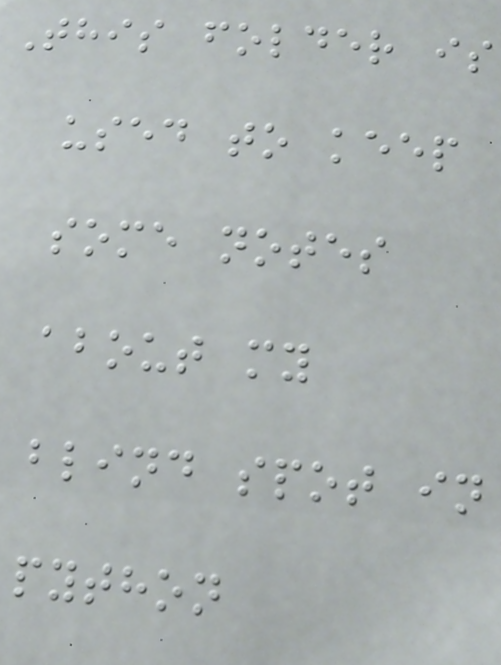This folder is
used to keep
some notes
about my
blind spot in
python
